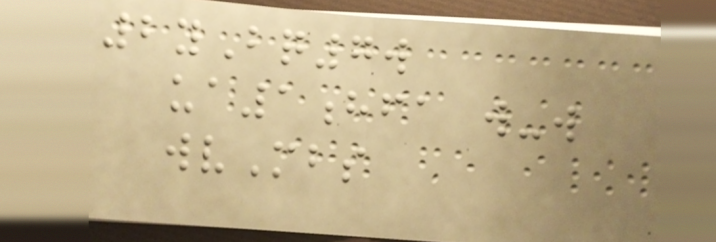2yBq7w
ua1hfa w-w
wvMbs
